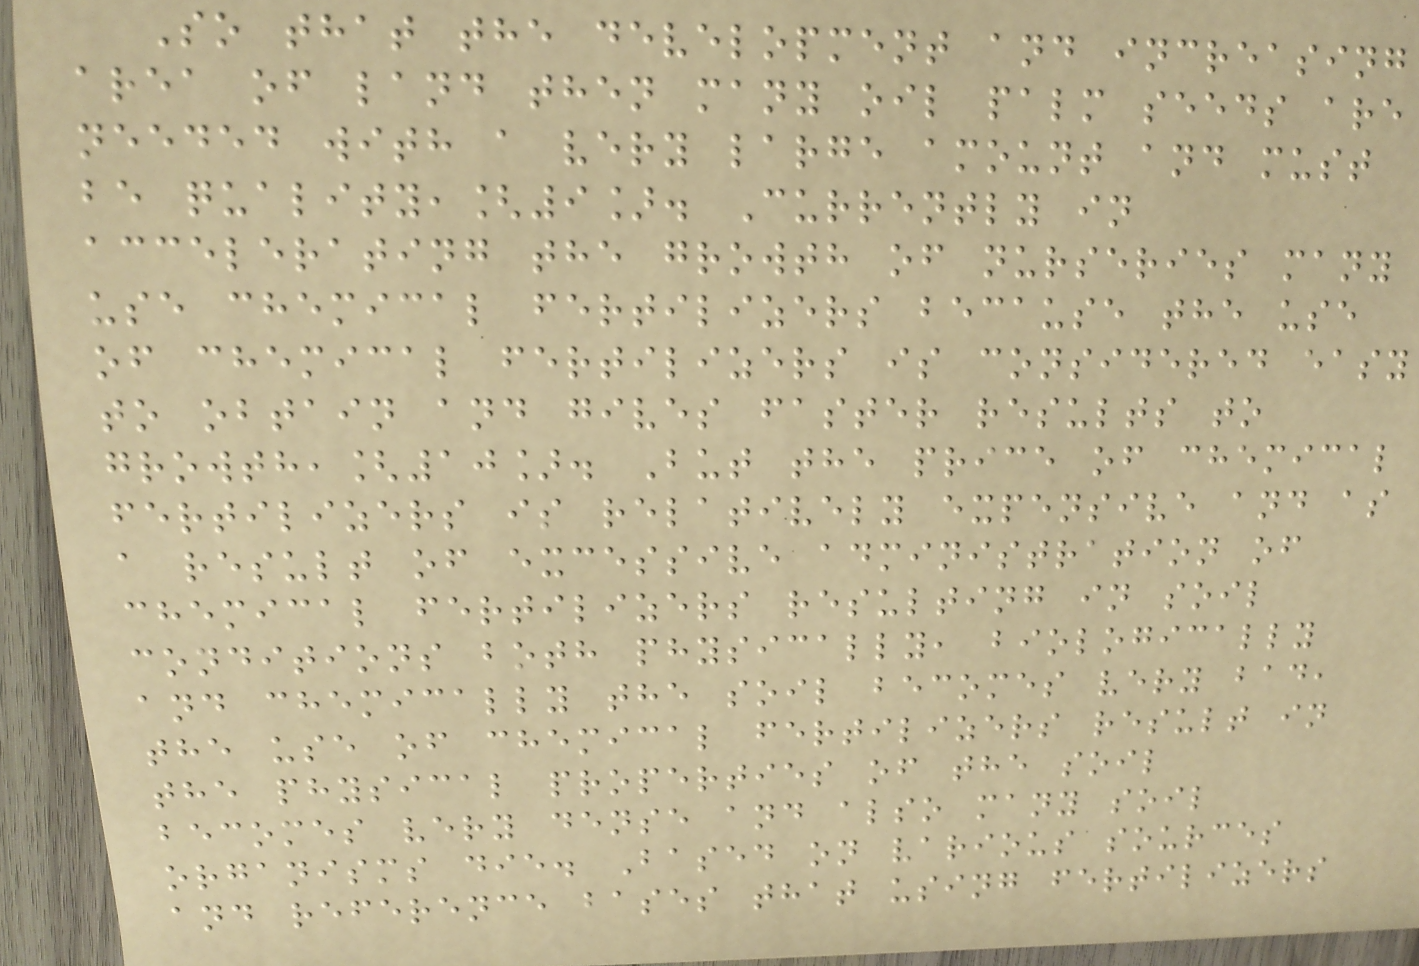So that the development and increasing
area of land then many oil palm seeds are
needed with a very large amount and must
be quality,[9]. Currently in
accelerating the growth of nurseries many
use chemical fertilizers because the use
of chemical fertilizers is considered easy
to obtain and gives faster results to
growth,[10]. But the price of chemical
fertilizers is relatively expensive and as
a result of excessive administration of
chemical fertilizers resulting in soil
conditions both physically, biologically
and chemically the soil becomes very bad,
the use of chemical fertilizers result in
the physical properties of the soil
becomes very dense and also many soil
organisms die. Based on various sources
and reference bases that using fertilizers
